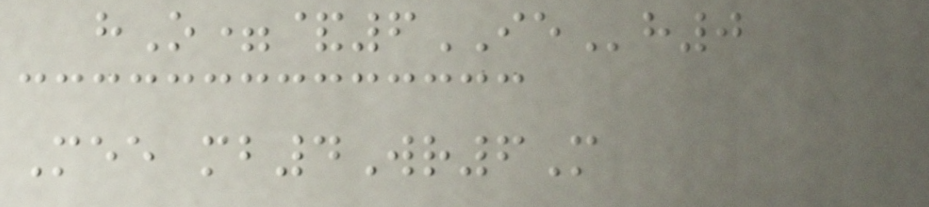hO=&6IEh0
Mee mb4Wr6M
